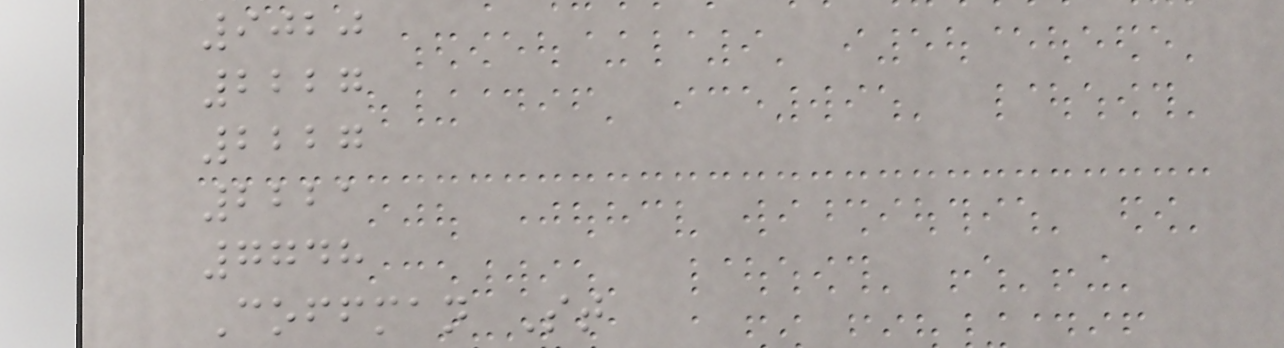9020
2227
2227
2221
7748
Coffman St
